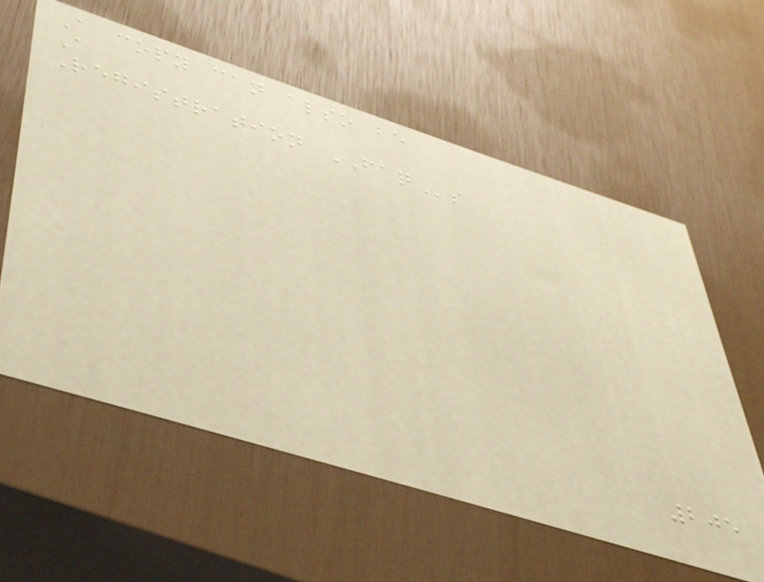A copy can also be
A
Registration FAQs
205
